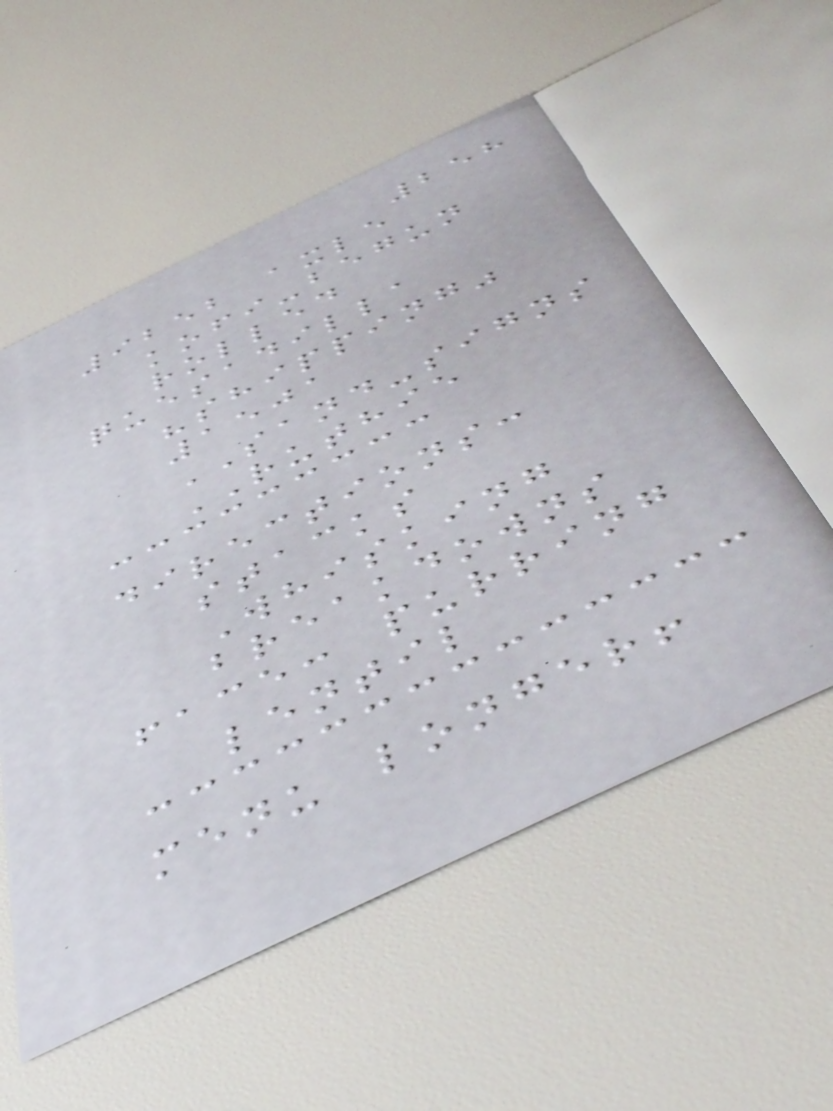258
9252 axle
kofi-begun
rolled
quesadilla
"shipping"
1501
SAND-signs
RUTHIE
directions:
stacks
Whisking
breakdowns
face: purring
lentil
menu longer!
